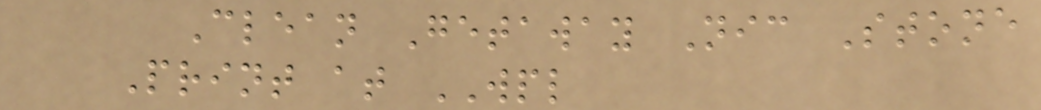Clean Getaway Nic Stone
Print at WPL
